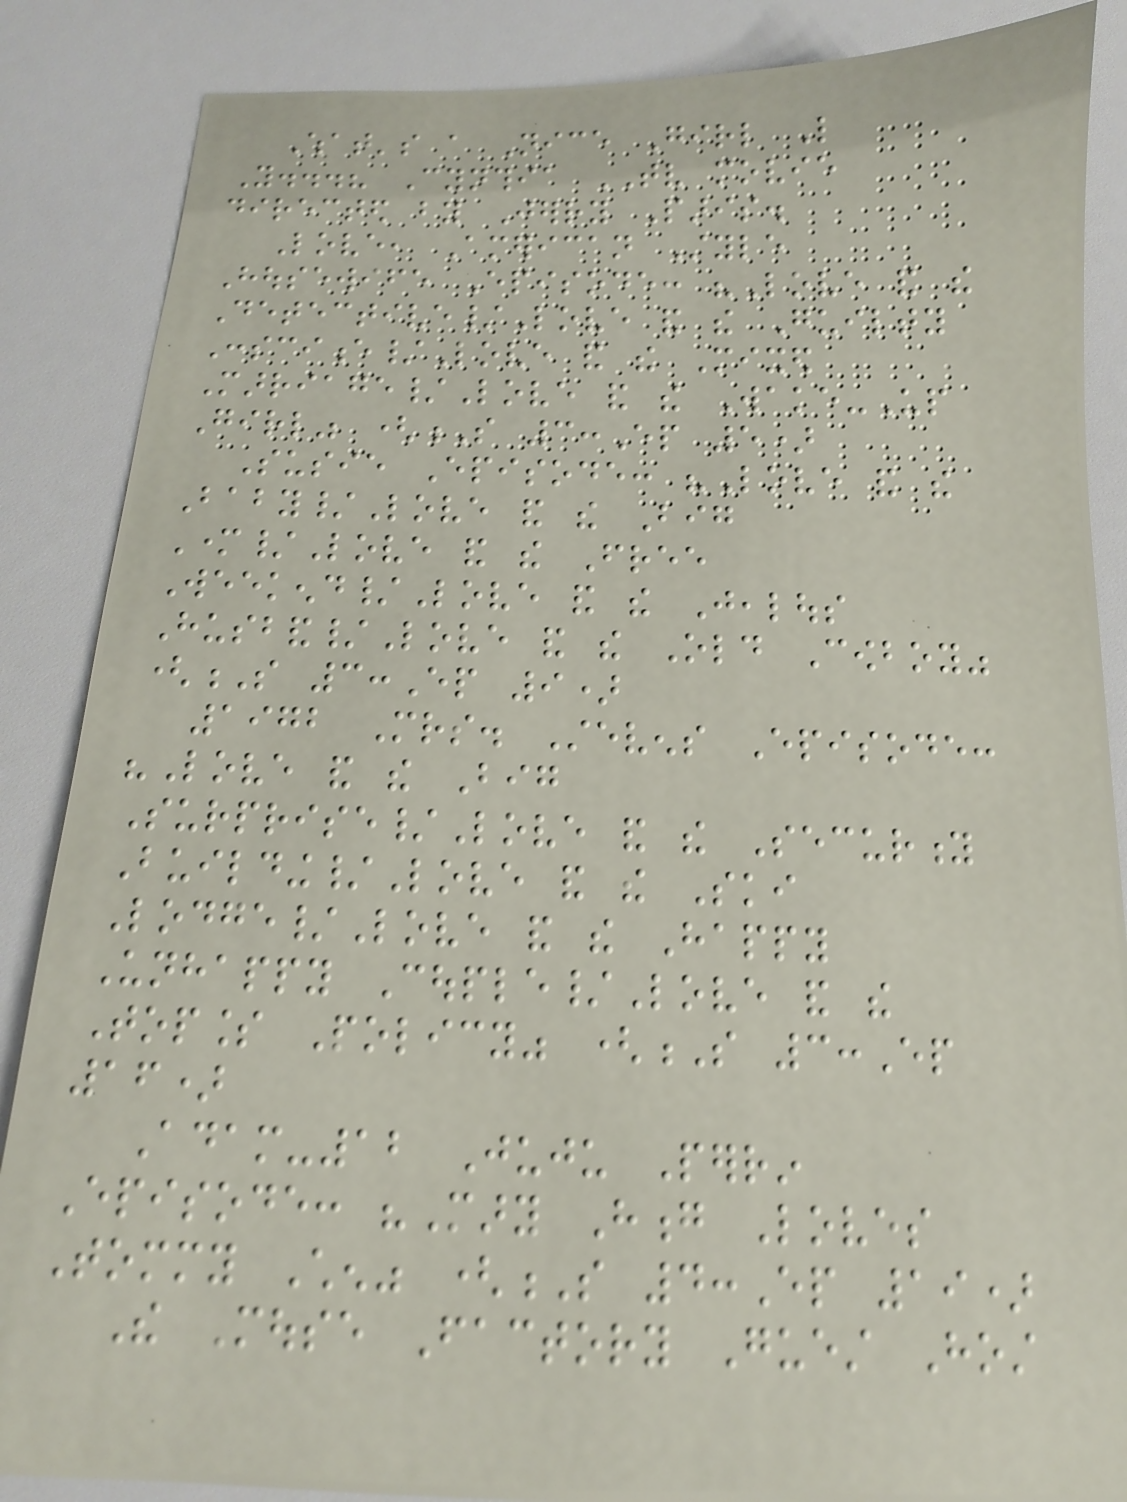What's a Nice Girl Like
You...? Cynthia TV movie
directed by Jerry Paris.
Love, American Style
Housewife Episode: "Love and the
Detective/Love and the Guilty
Conscience/Love and the Mixed
Marriage/Love and the Wake-Up
Girl" (S 3:Ep 5)
Susie Episode: "Love and the
Baby/Love and the Big
Mother/Love and the Free
Weekend/Love and the Jealous
Husband/Love and the Old Cowboy"
(S 3:Ep 9)
1972 Mrs. Stevens Episode:
"Love and the Big
Surprise/Love and the Security
Building/Love and the Ski
Lodge/Love and the Happy
Unhappy Couple/Love and the
Topless Policy" (S 3:Ep
16)
Adam-12 Juju Perrin
Episode: "Mary Hong Loves
Tommy Chen" (S 4:Ep 19)
The Mouse Factory Guest Host
